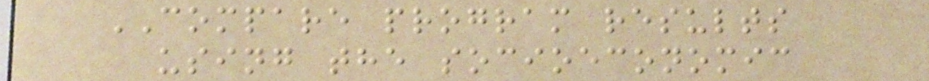COMPARE program results
using the socioeconomic
